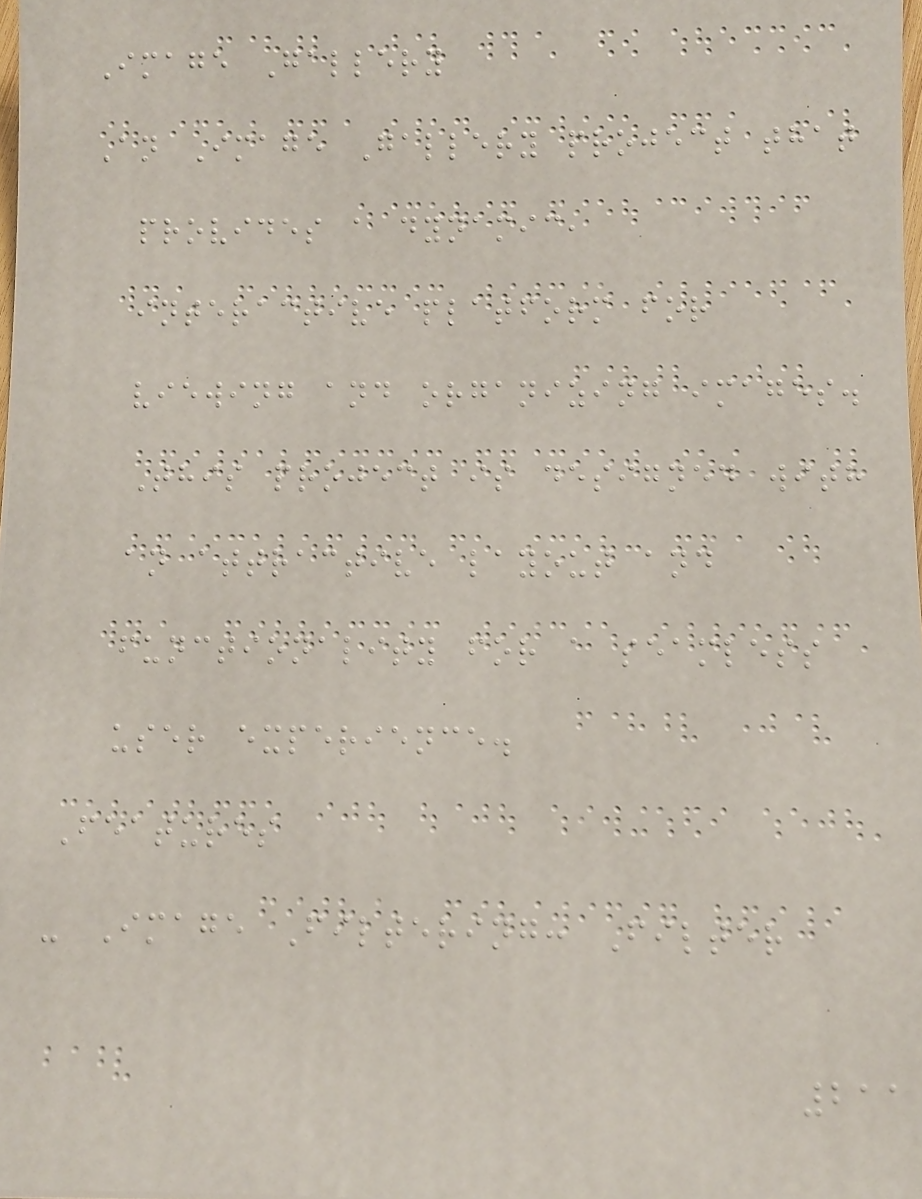Image Gallery
An Image Gallery project that
provides a dynamic,
interactive platform for
viewing and organizing images.
This project is designed with
an attractive layout and
functionality for a seamless
user experience.
Features
- Image Filtering: Filter
211
